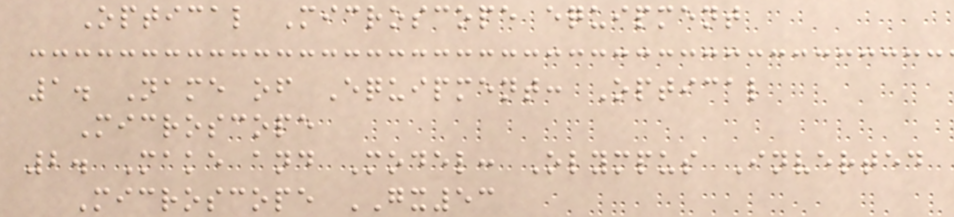Optical Microscope equipment
1. Name of Equipment: Optical
Microscope
2. Make and Model: Olympus Inverted
Microscope GX53
